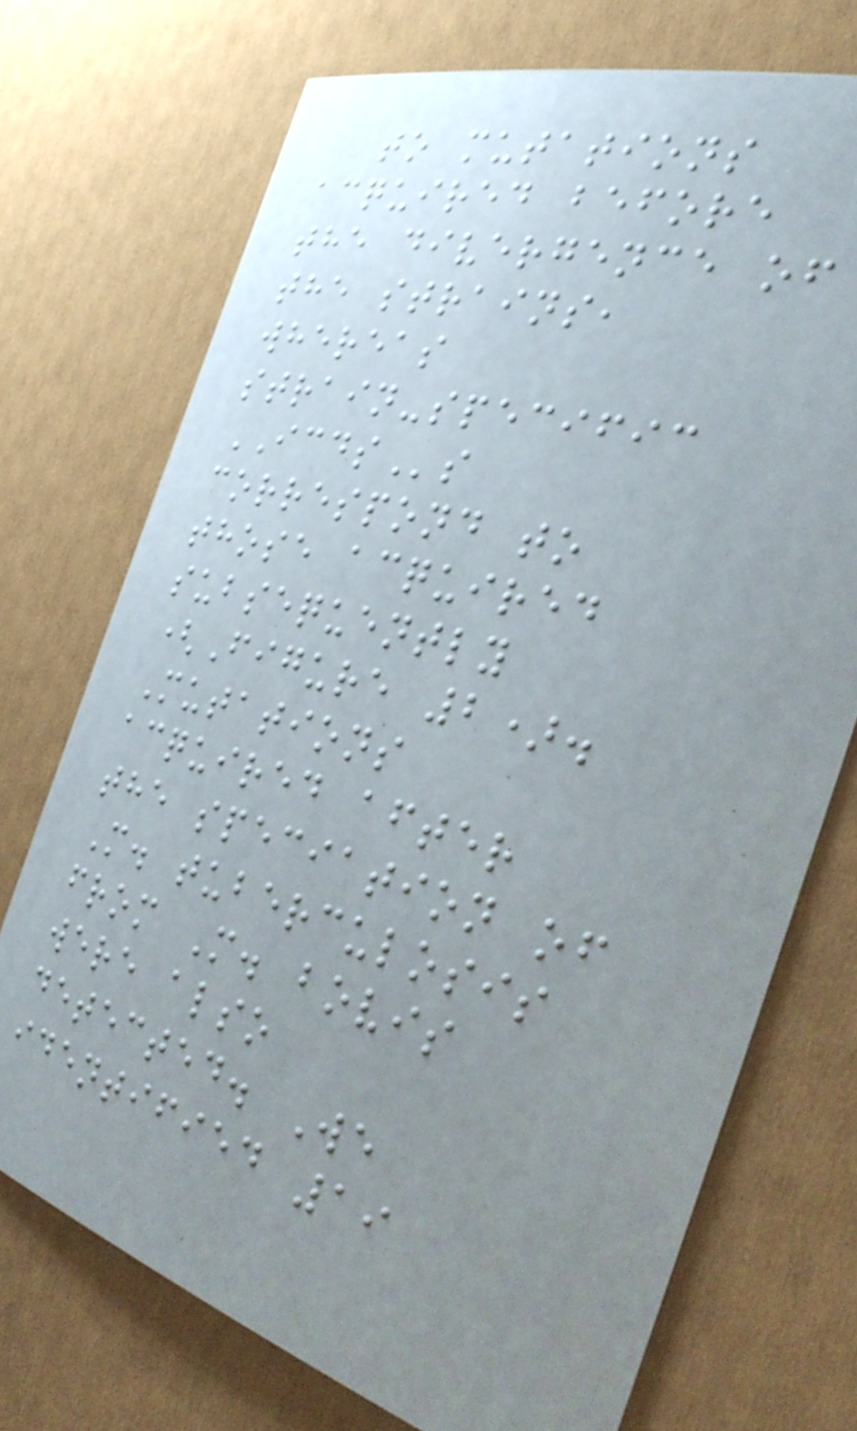to mutations
acquired before
the divergence of
the strains,
whereas
strain-specific
ICDSs
correspond to
those acquired
subsequently
(Figure 2).
Mutations
acquired after
the speciation of
M. tuberculosis
from M. bovis
were also
detected. We
identified 19
